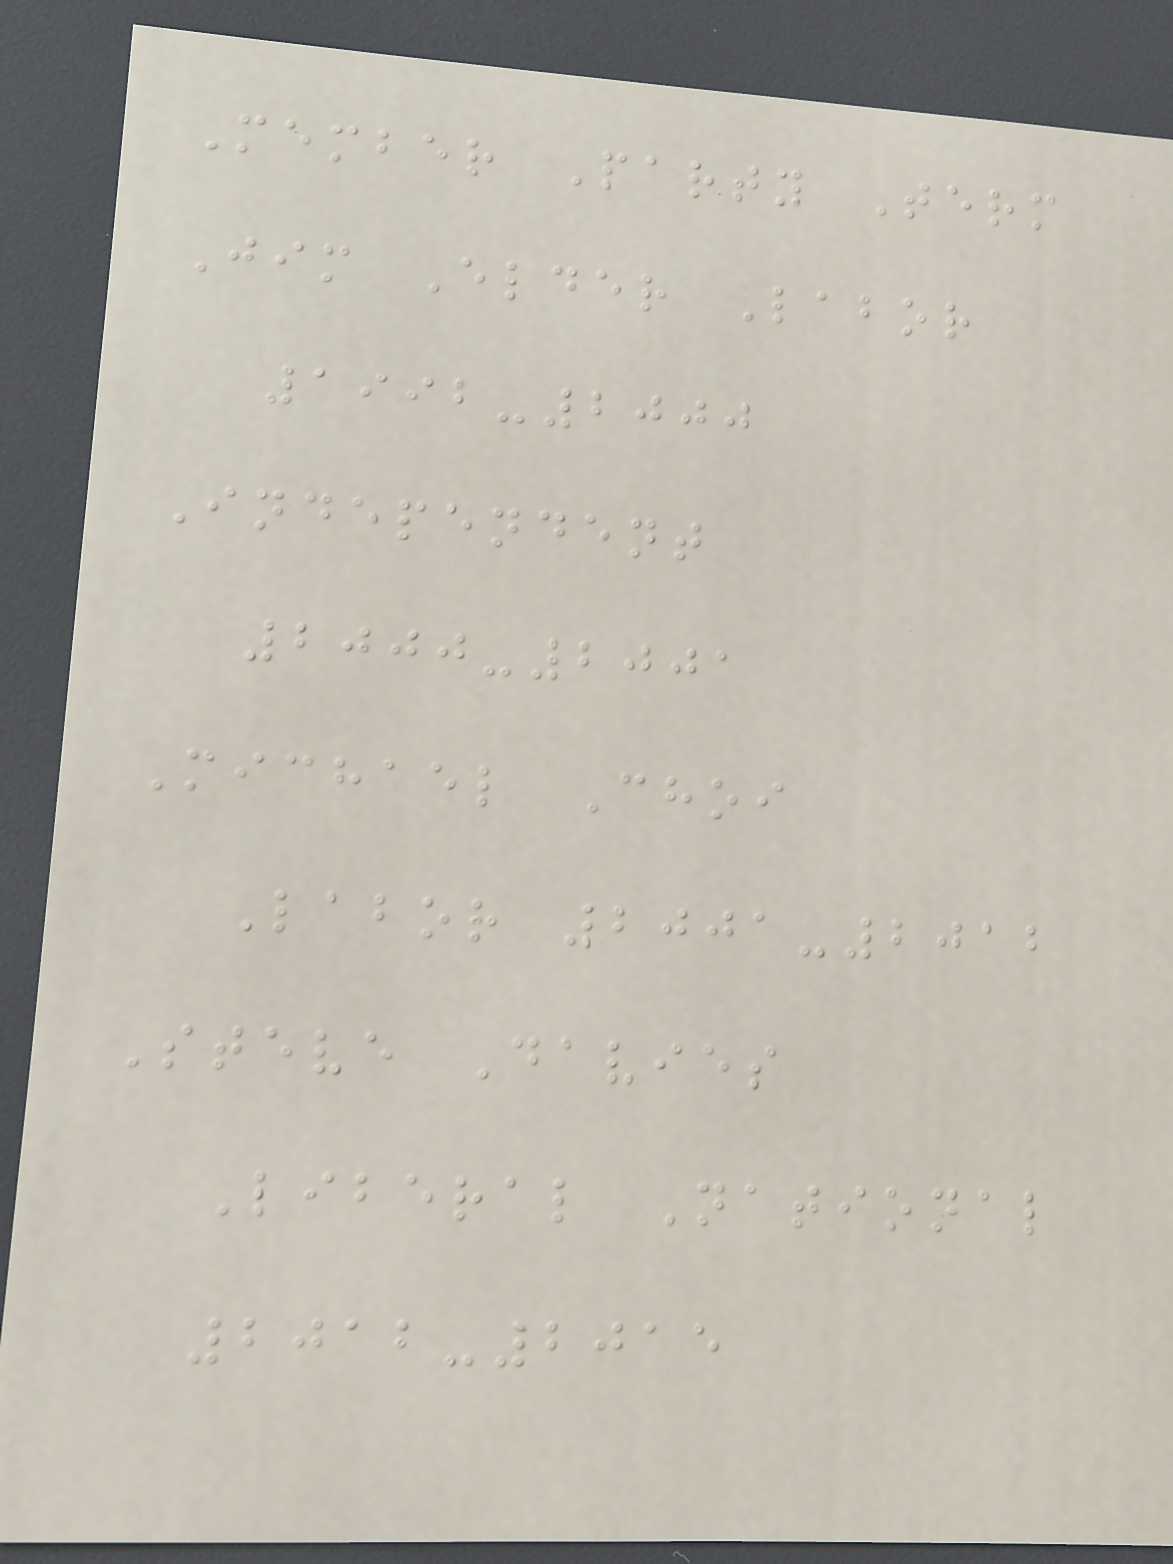Member Party Term
Jim Elder Labor
1992-2000
Independent
2000-2001
Michael Choi
Labor 2001-2012
Steve Davies
Liberal National
2012-2015
